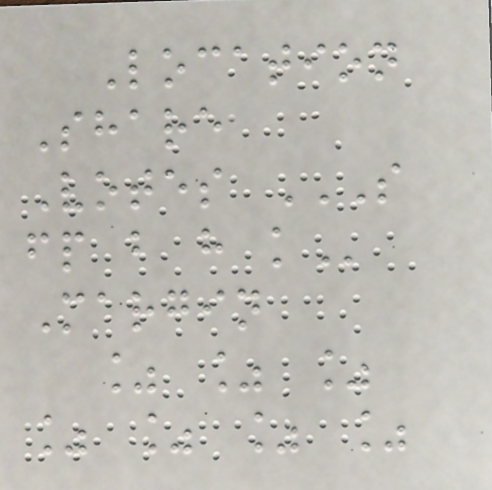Location
Share
Votes S
FP B H K
Margin
% % %
% % % %
